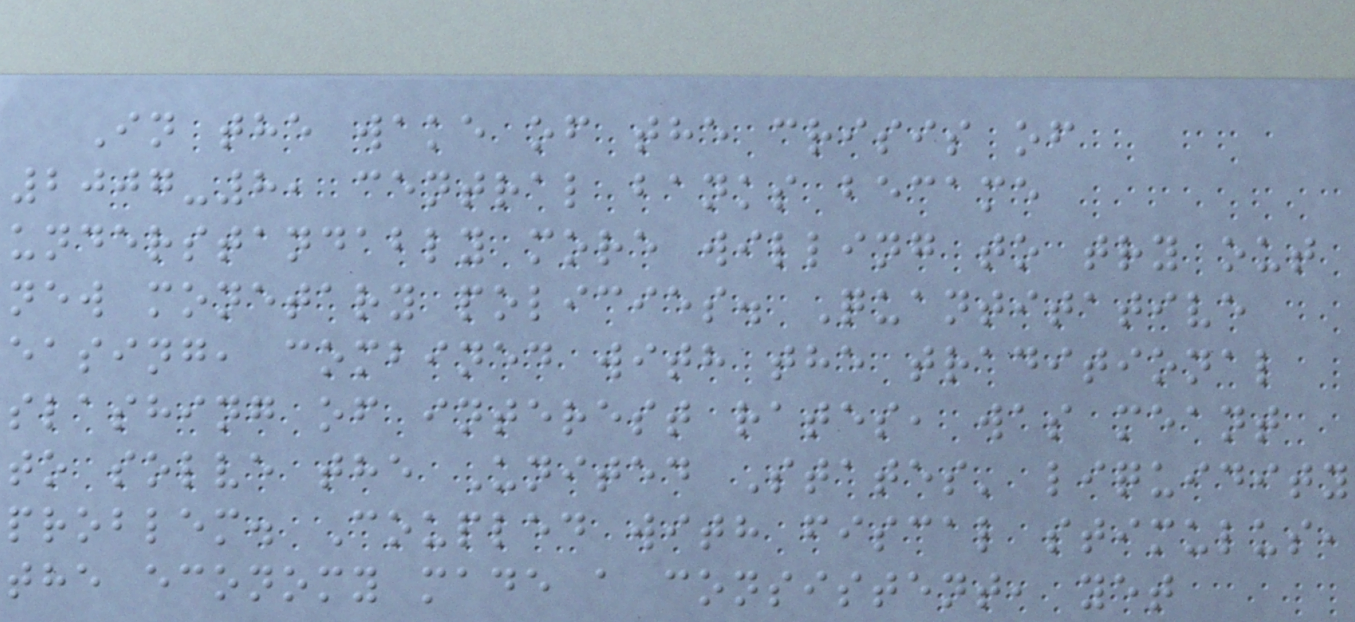In the wake of the crisis of
2007-8, central banks became
understandably more willing to try out
new monetary policies. Quantitative
easing, combined with the traditional
slashing of interest rates, was meant
to solve the United States' liquidity
problem. Coupled with fiscal stimulus,
the economy made a consistent, yet
